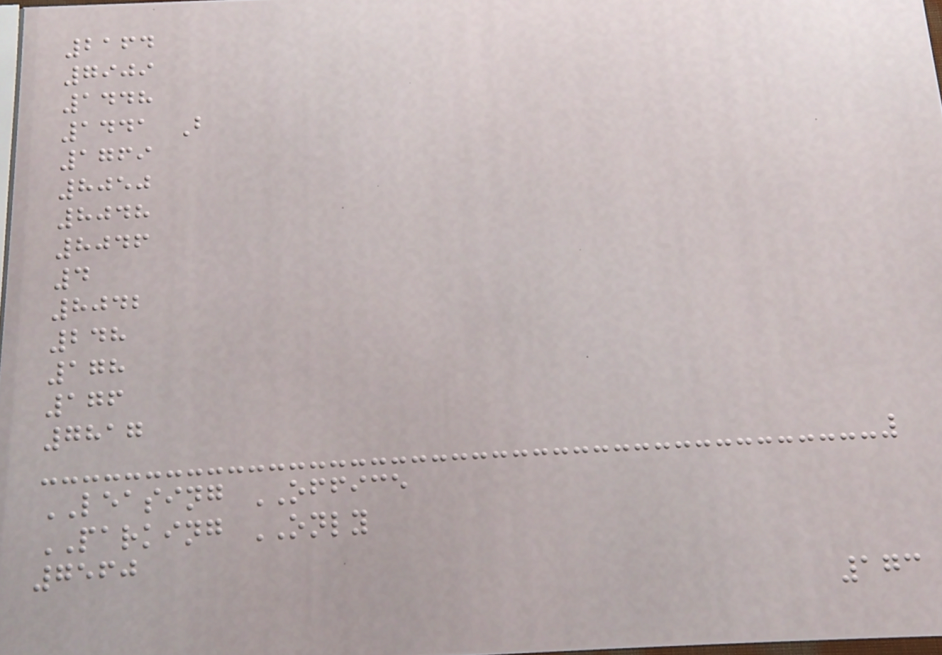2164
7909
1448
1441 B
1769
8050
8048
8046
4
8042
248
178
176
7817
LEASING OFFICE
PARKING ONLY
7560
173
